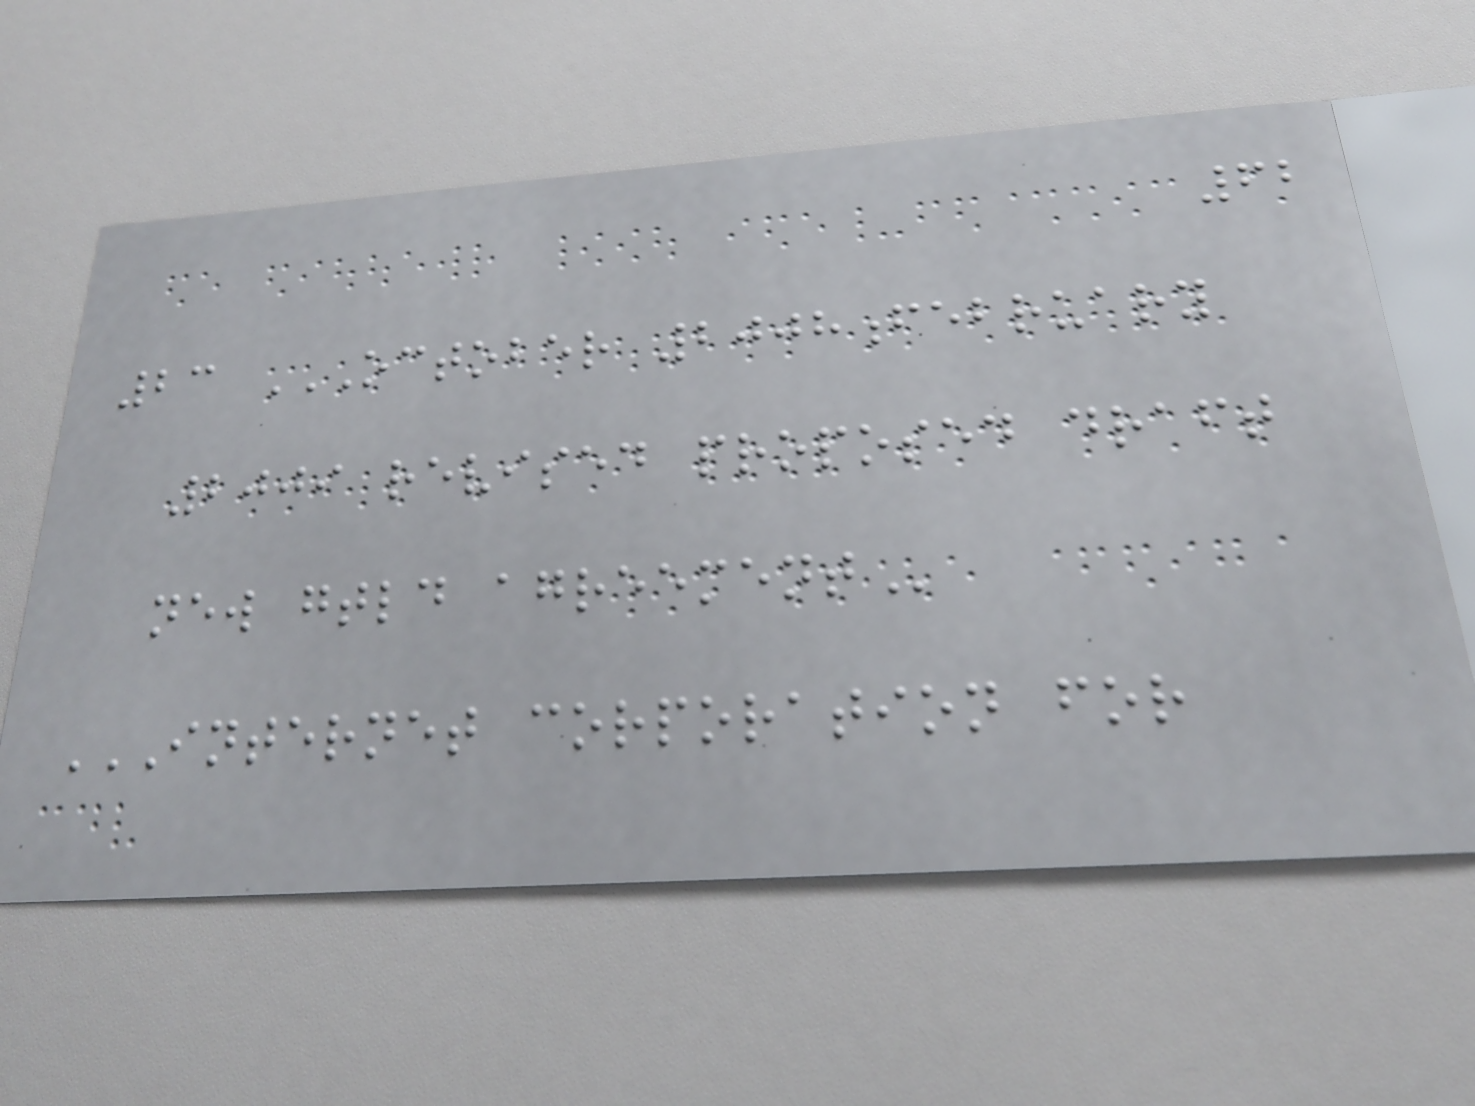62
23 OCTOBER 2008FEBRUARY
2009 REVISED PROPOSED DRAFT
NEW GTLD AGREEMENT
INTERNET CORPORATION FOR
